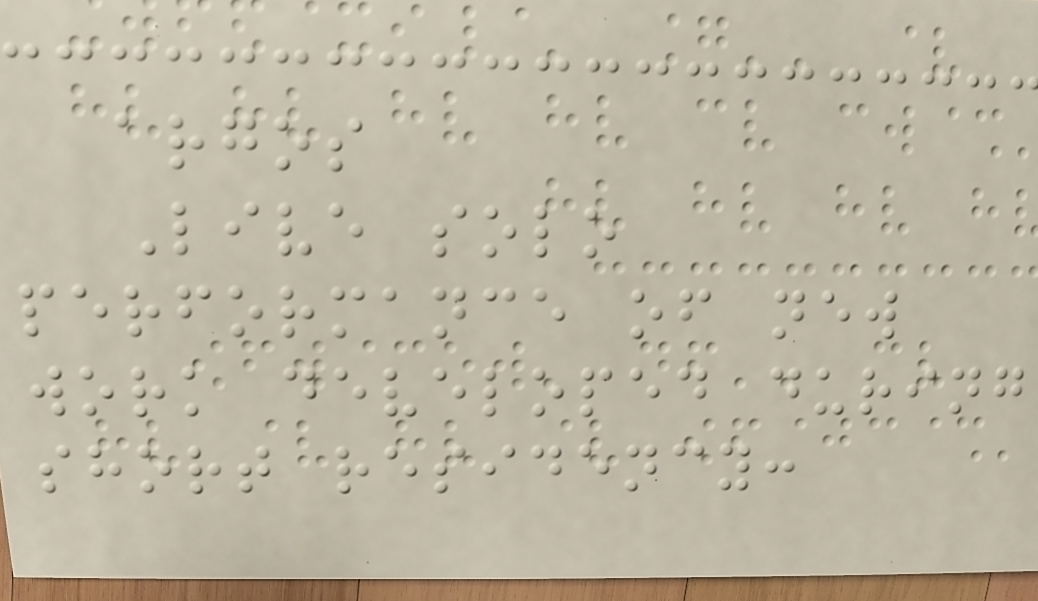argos
Live solo
performance of new
work developed during
short residency:
